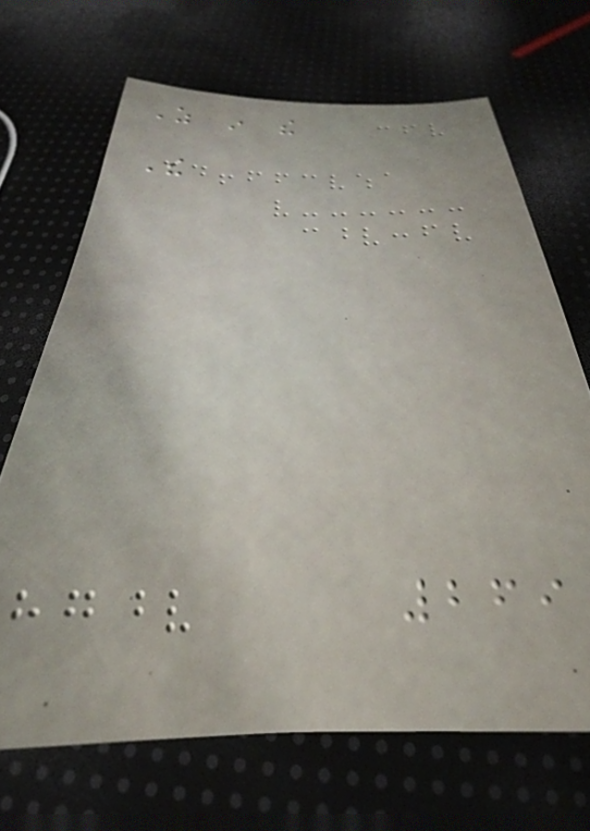As in the
The
269
